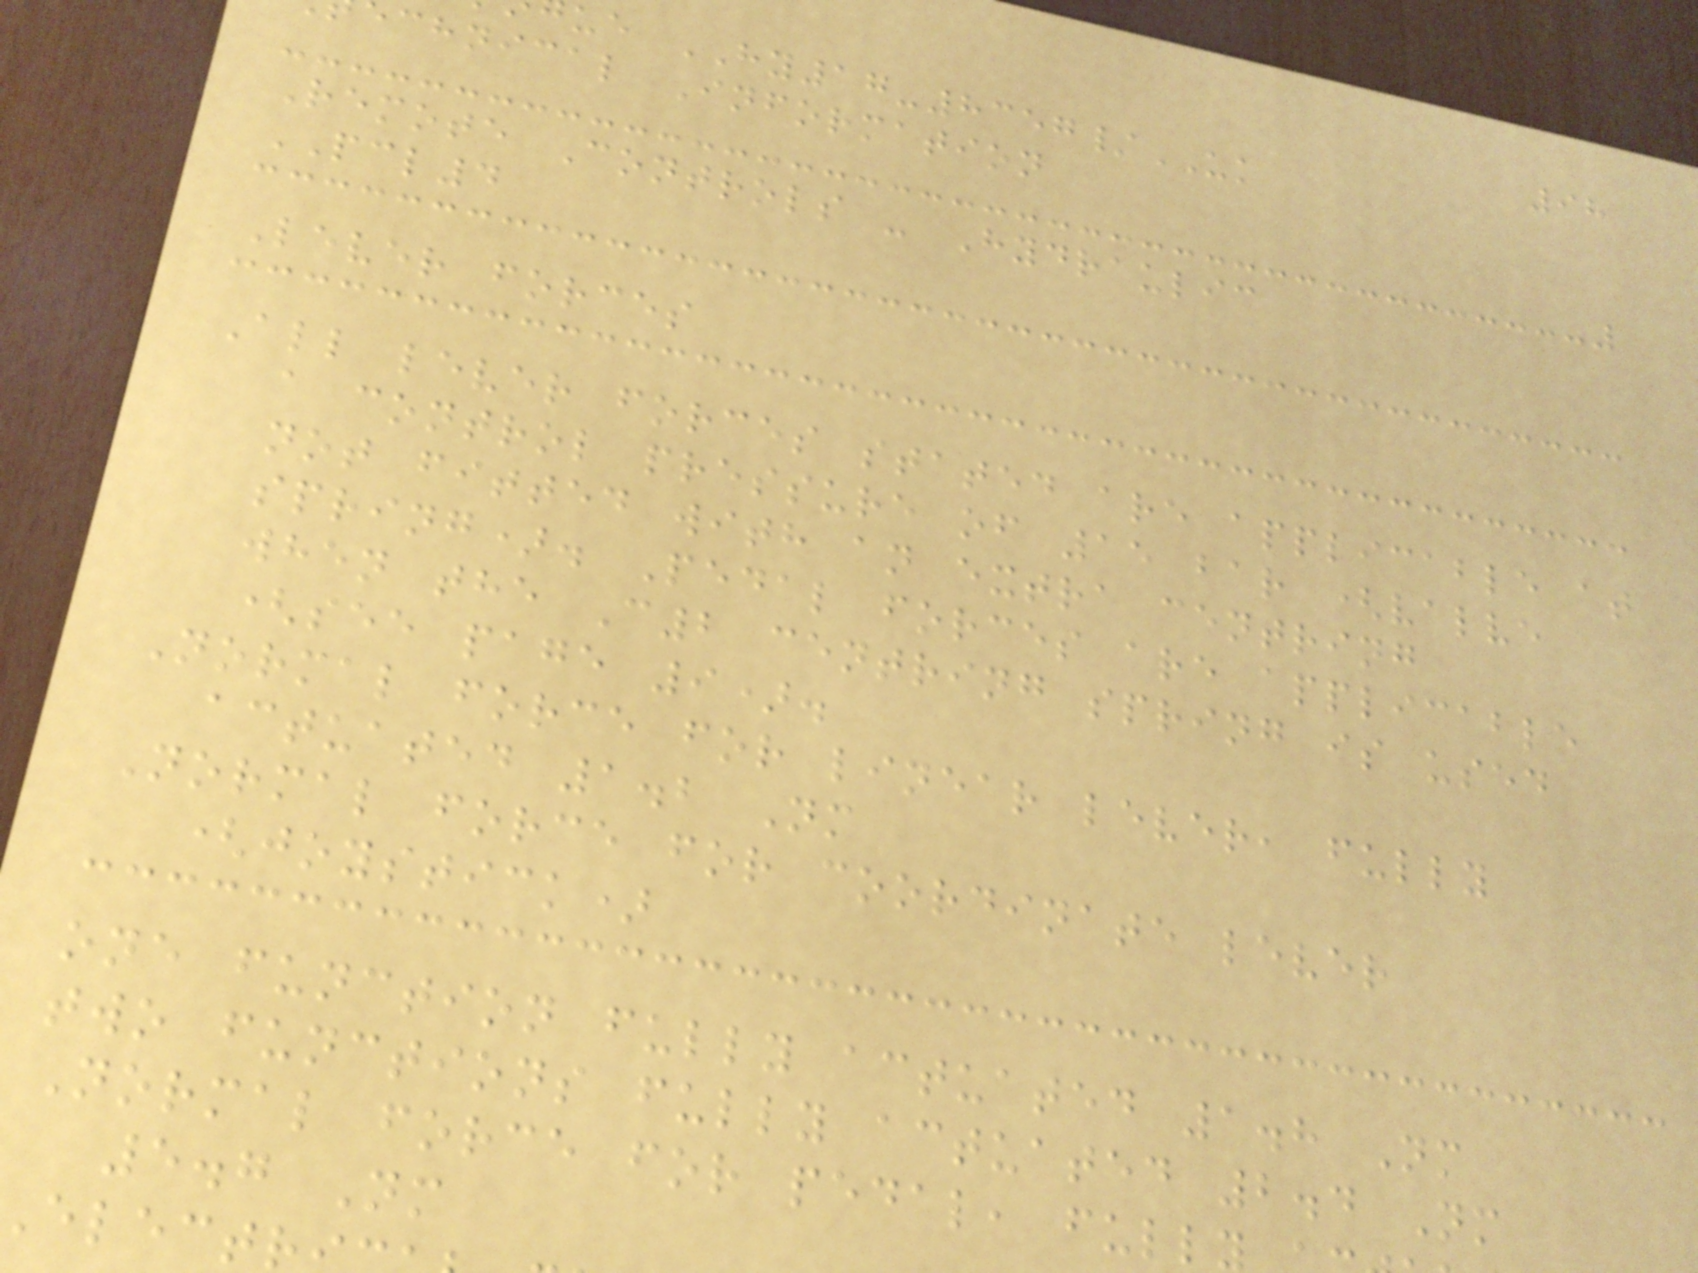98
ue HY17-8357/UK
chnical Information
Remote Controls - Hydraulic
PCL4
Lever forces
All lever forces stated are applicable at
a control pressure of 15 bar (valve
not fitted with an extra centring
spring). Pedal forces are applicable
when the C2 centring spring is used
(see page 9).
Normal force for linear lever, fully
actuated 1.2 Nm
Normal force for coordinate lever
(joystick)
one function fully actuated 1.8 Nm
two functions fully actuated 2.4 Nm
Normal force for pedal, fully
5.7 Nm
